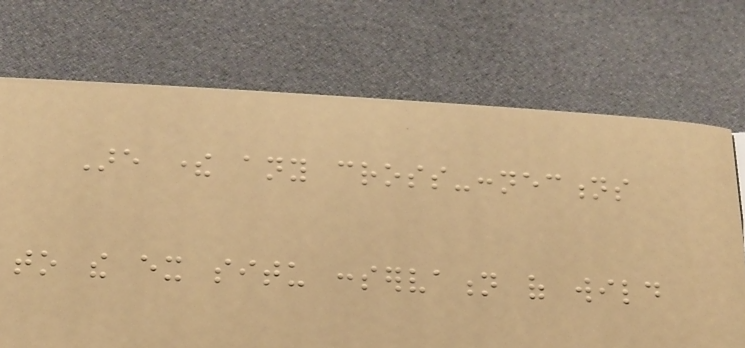Are there any cross-connections
to the ex situ conservation of wild
